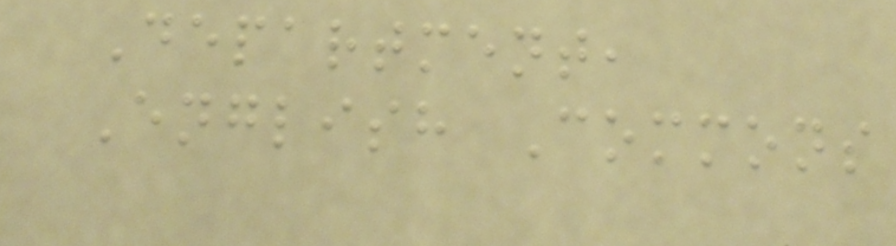Department,
English Commons
